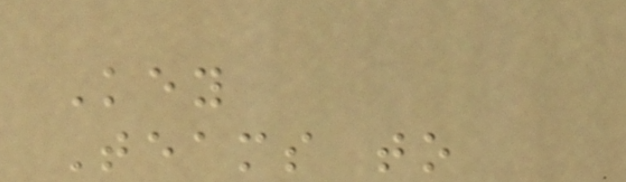Key
Teams to
